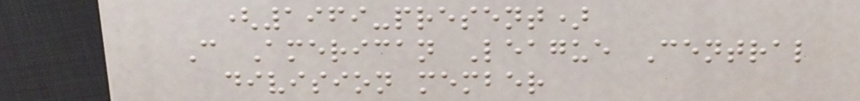(1969-present)
C American League Central
division member
